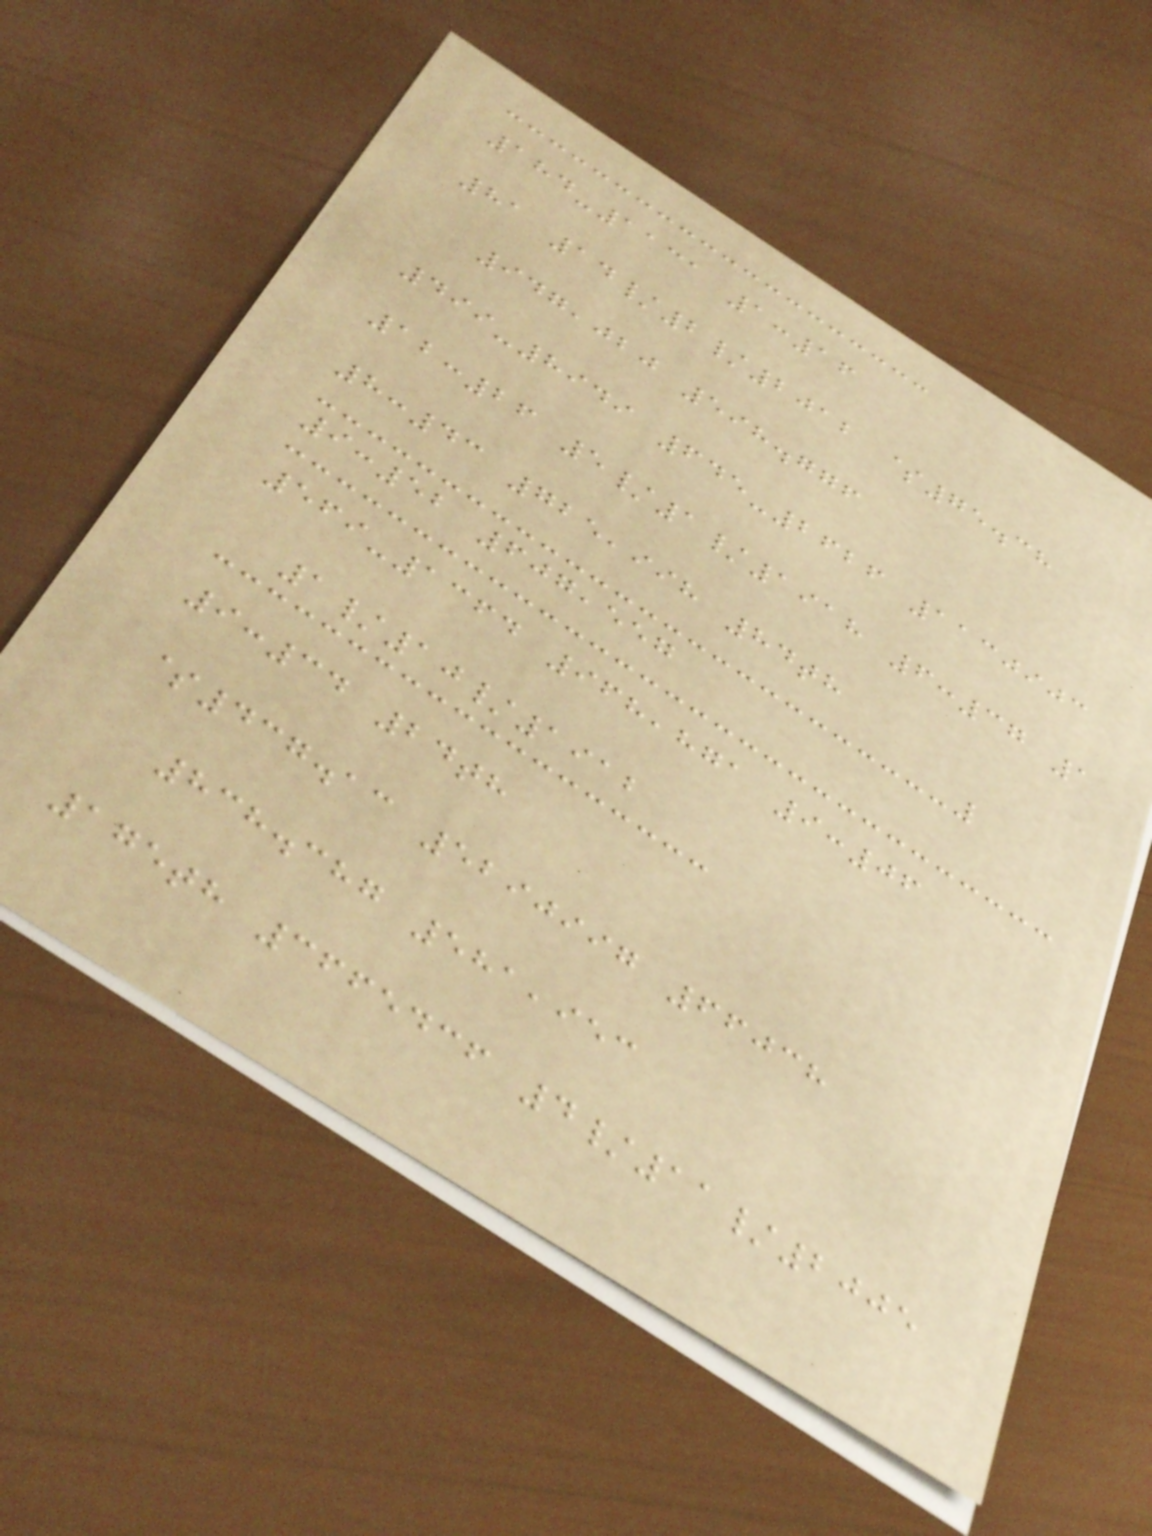184-1131 1:16
81 14/2/2012 $75.38
947,020 598.776
499-8949 645-2626 1130903
12:26 5/1/1918 6:37 1
8:43 725,998 84th
9:52 607,557
569-1364 968,871 9:06
1/10/1912
9:34 24th
$437.13 5290997 66038
838.387 581,953
175th 3665436 4/11/2005
